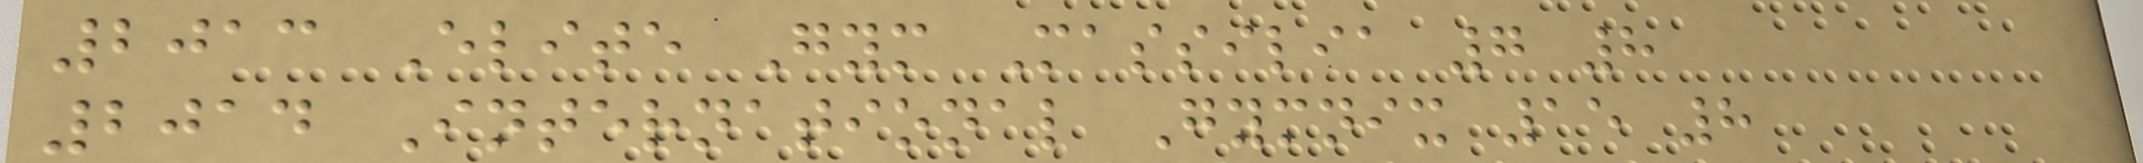2013 Elite Gym Massilia 7 8
2014 International Gymnix 15 8
